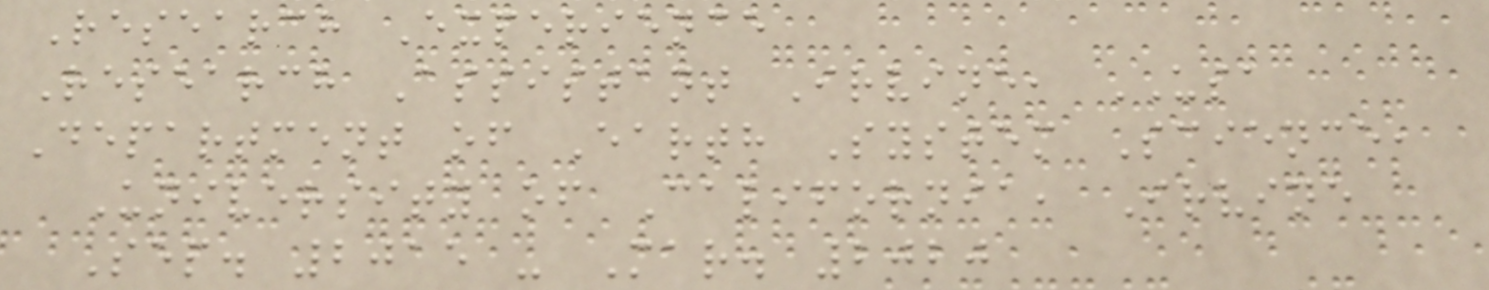Research Experience
Research Assistant Irvine, USA
Department of Earth System Science,
University of California, Irvine
Sep. 2015 - Mar. 2020
